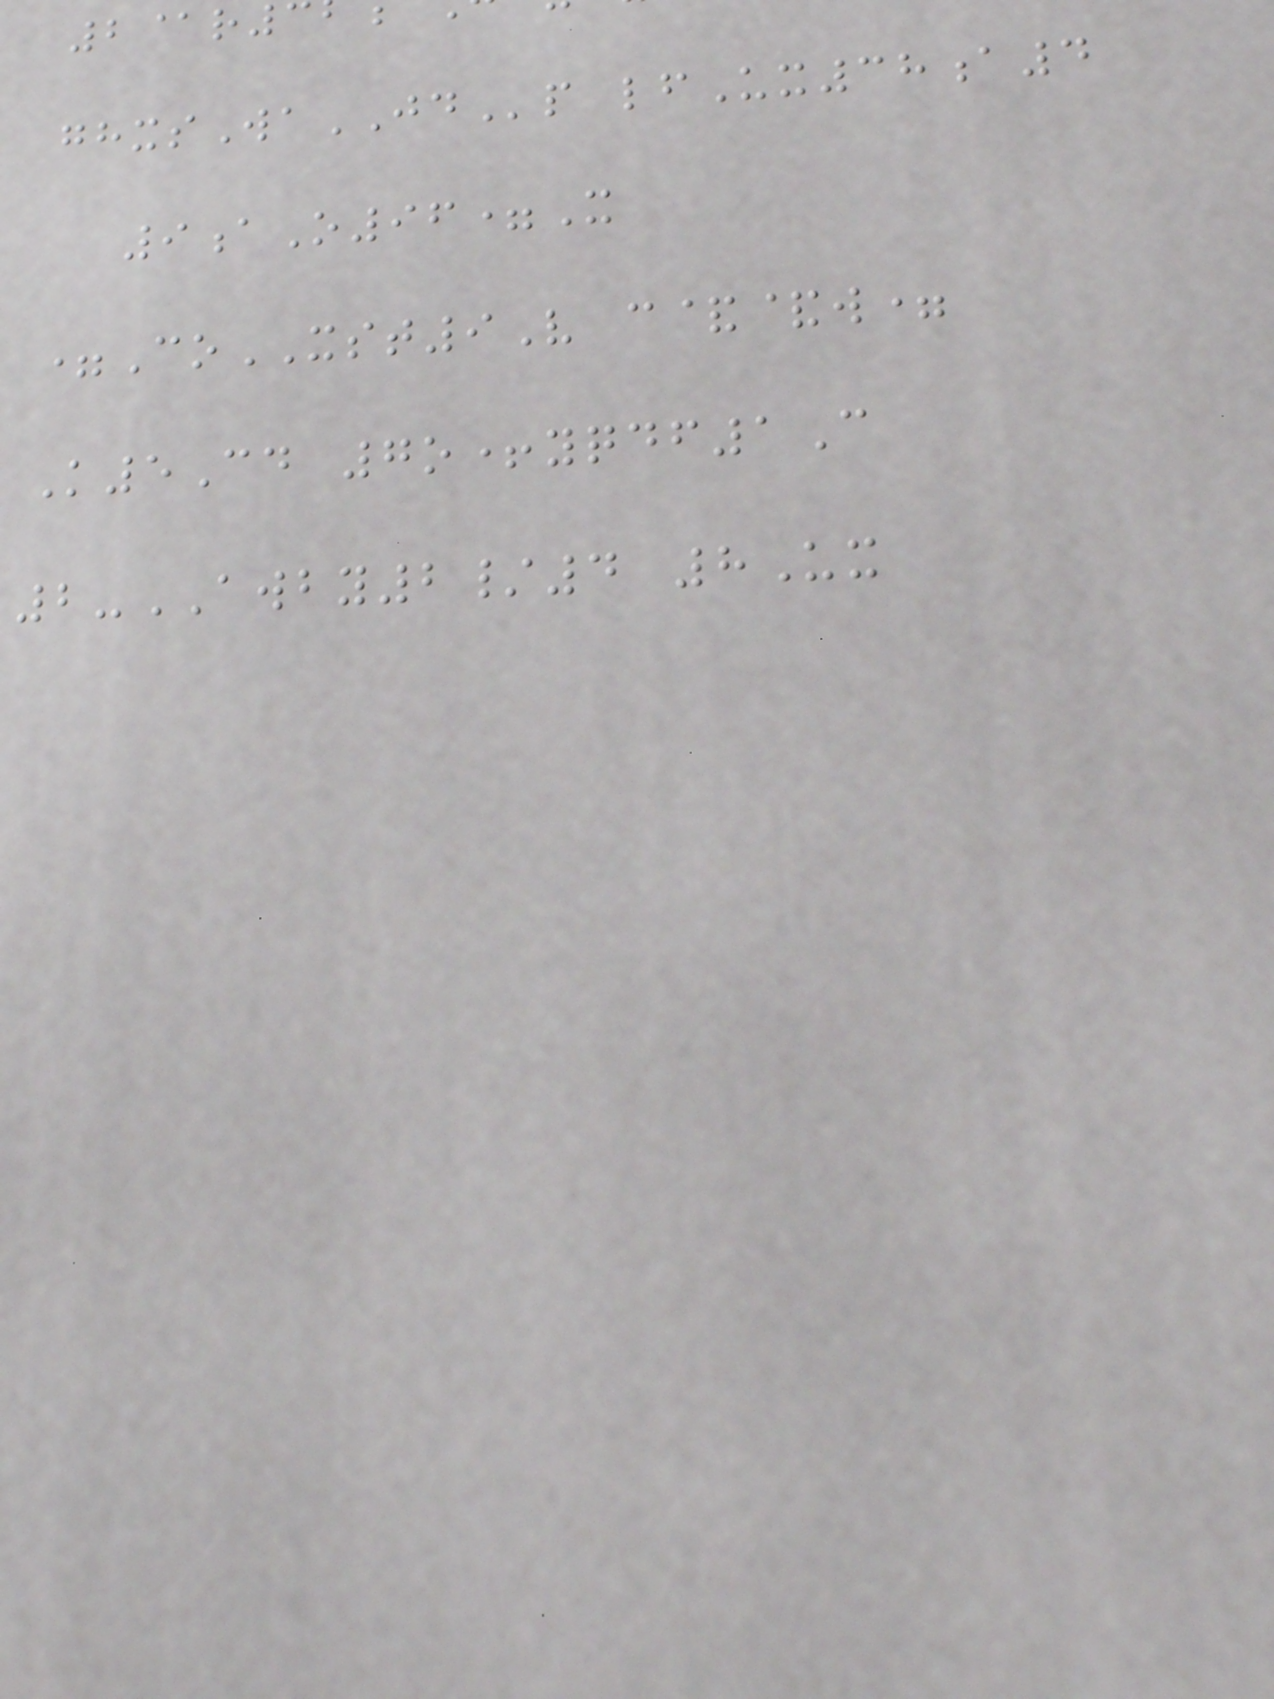ghxsWaJDp lfUx38a4
9aO96=X
=CoXST9V c&&w=
K5Cd 7o+yqdf1C
2-AWBY2/4 8Ux
